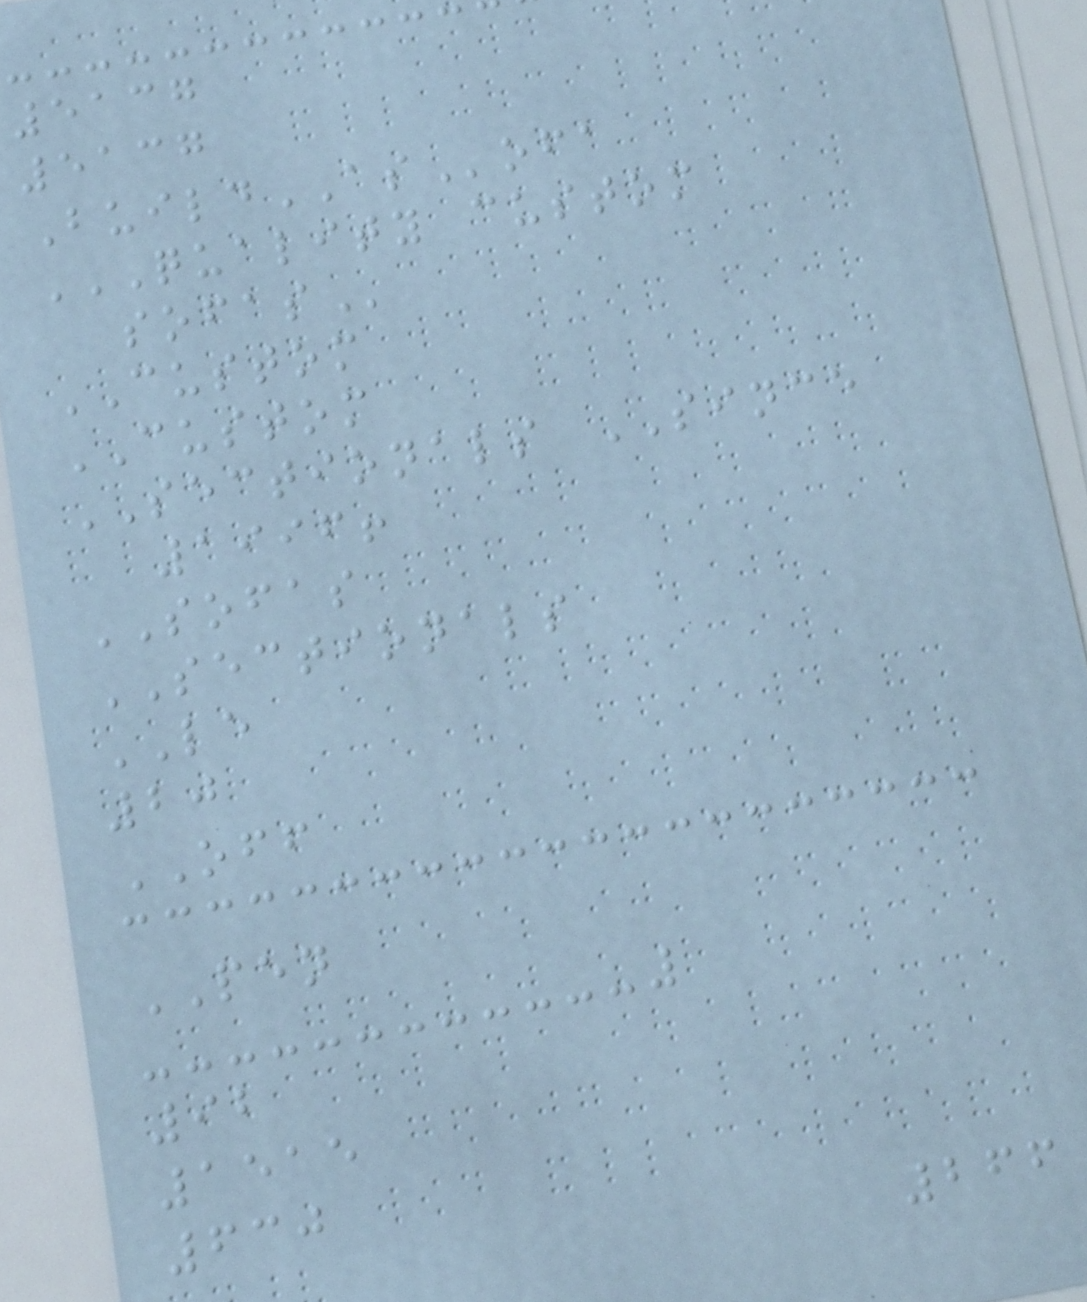5137
5137
BuildASofa
QUALITY CUSTOM
SOFAS
CUSTOM
CUSTOM
SECTIONALS SINCE
1996!
SOFAS
SECTIONALS
LE
20
OFF
PEN
92
1515
630
266
